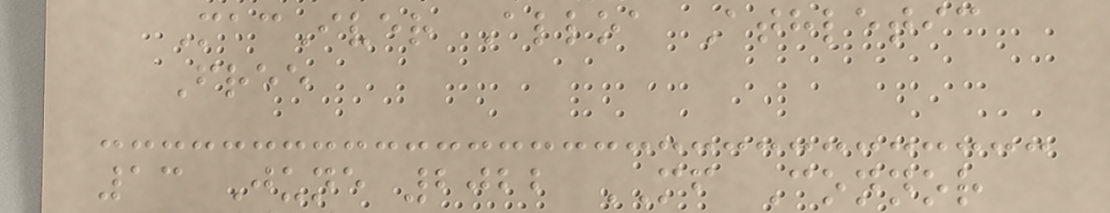MacIver Alloa Athletic
Free
13 June 2022 MF Connor
